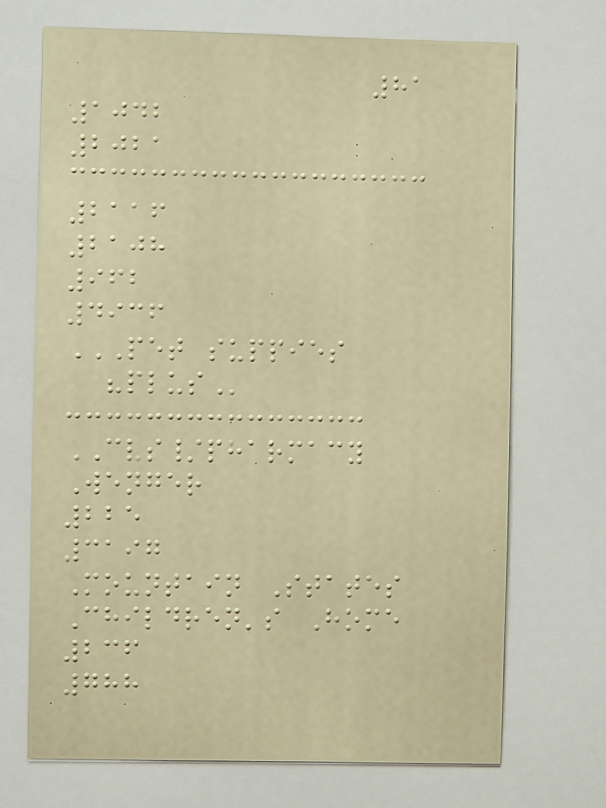81
1042
2021
2116
2108
962
4936
PET SUPPIES
"PLUS
CVS/pharmacy
Wenger
225
3197
Mountain States
Children's Home
236
788
